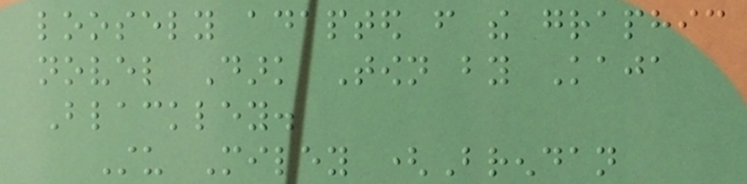loosely adapted from the graphic
novel Dark Town by Kaja
Blackley.
Stu Miley (Brendan
